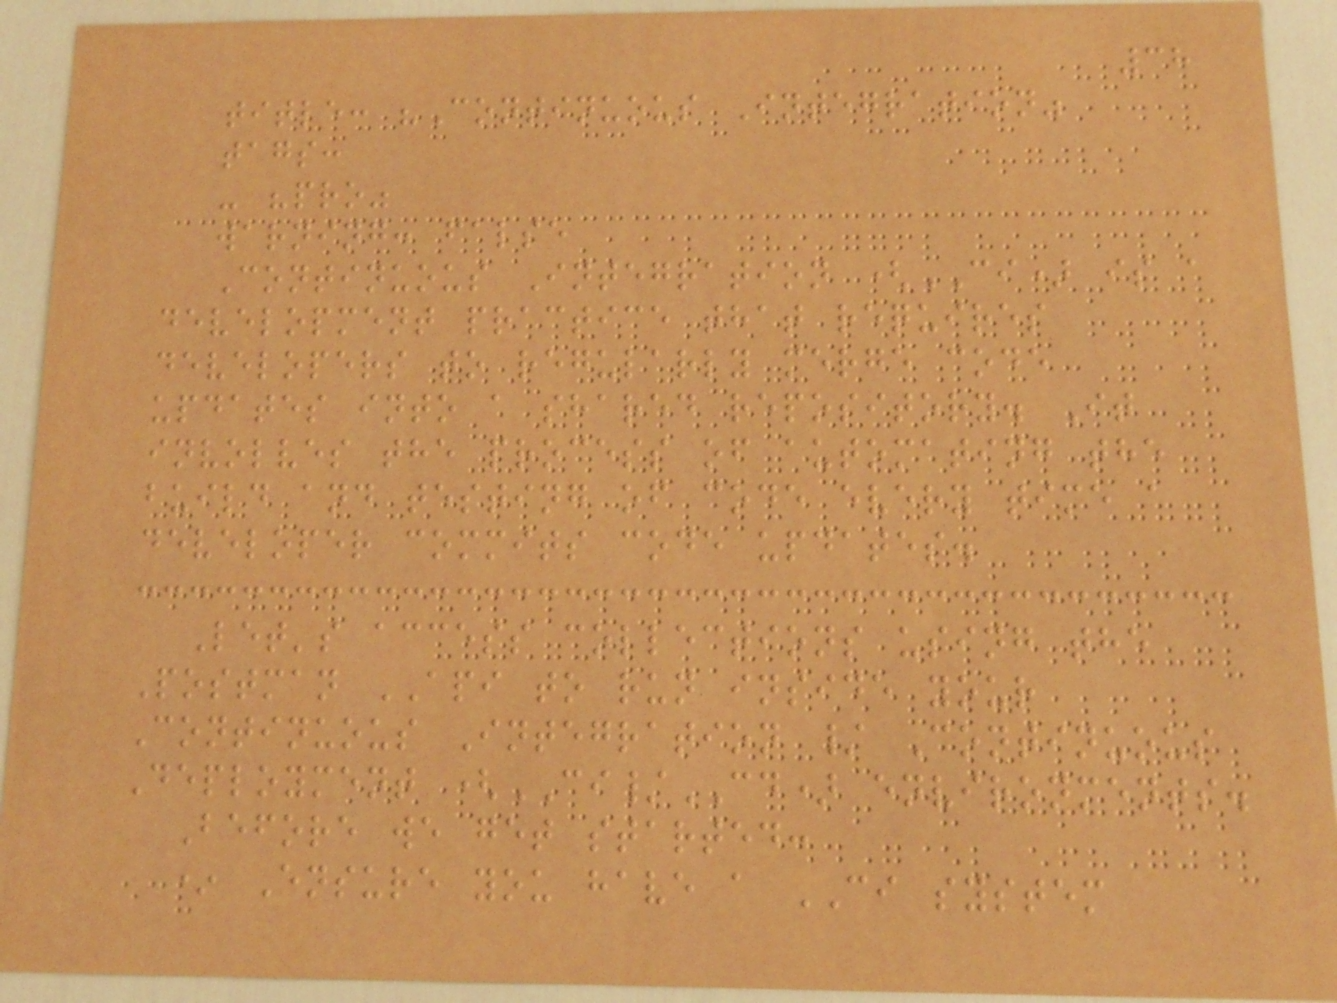38
title: "Continuous Integration"
tags:
- "pro"
warning: false
Continuous Integration (CI) is a
development practice that requires
developers to regularly merge code
updates into a shared repository. It
involves the process of automating the
build and testing of code every time a
developer commits code updates.
Let's access collections using the
Postman API to run inside your
Continuous Integration / Continuous
Deployment (CI/CD) environments.
Before we get started:
* Ensure you have a CI system
